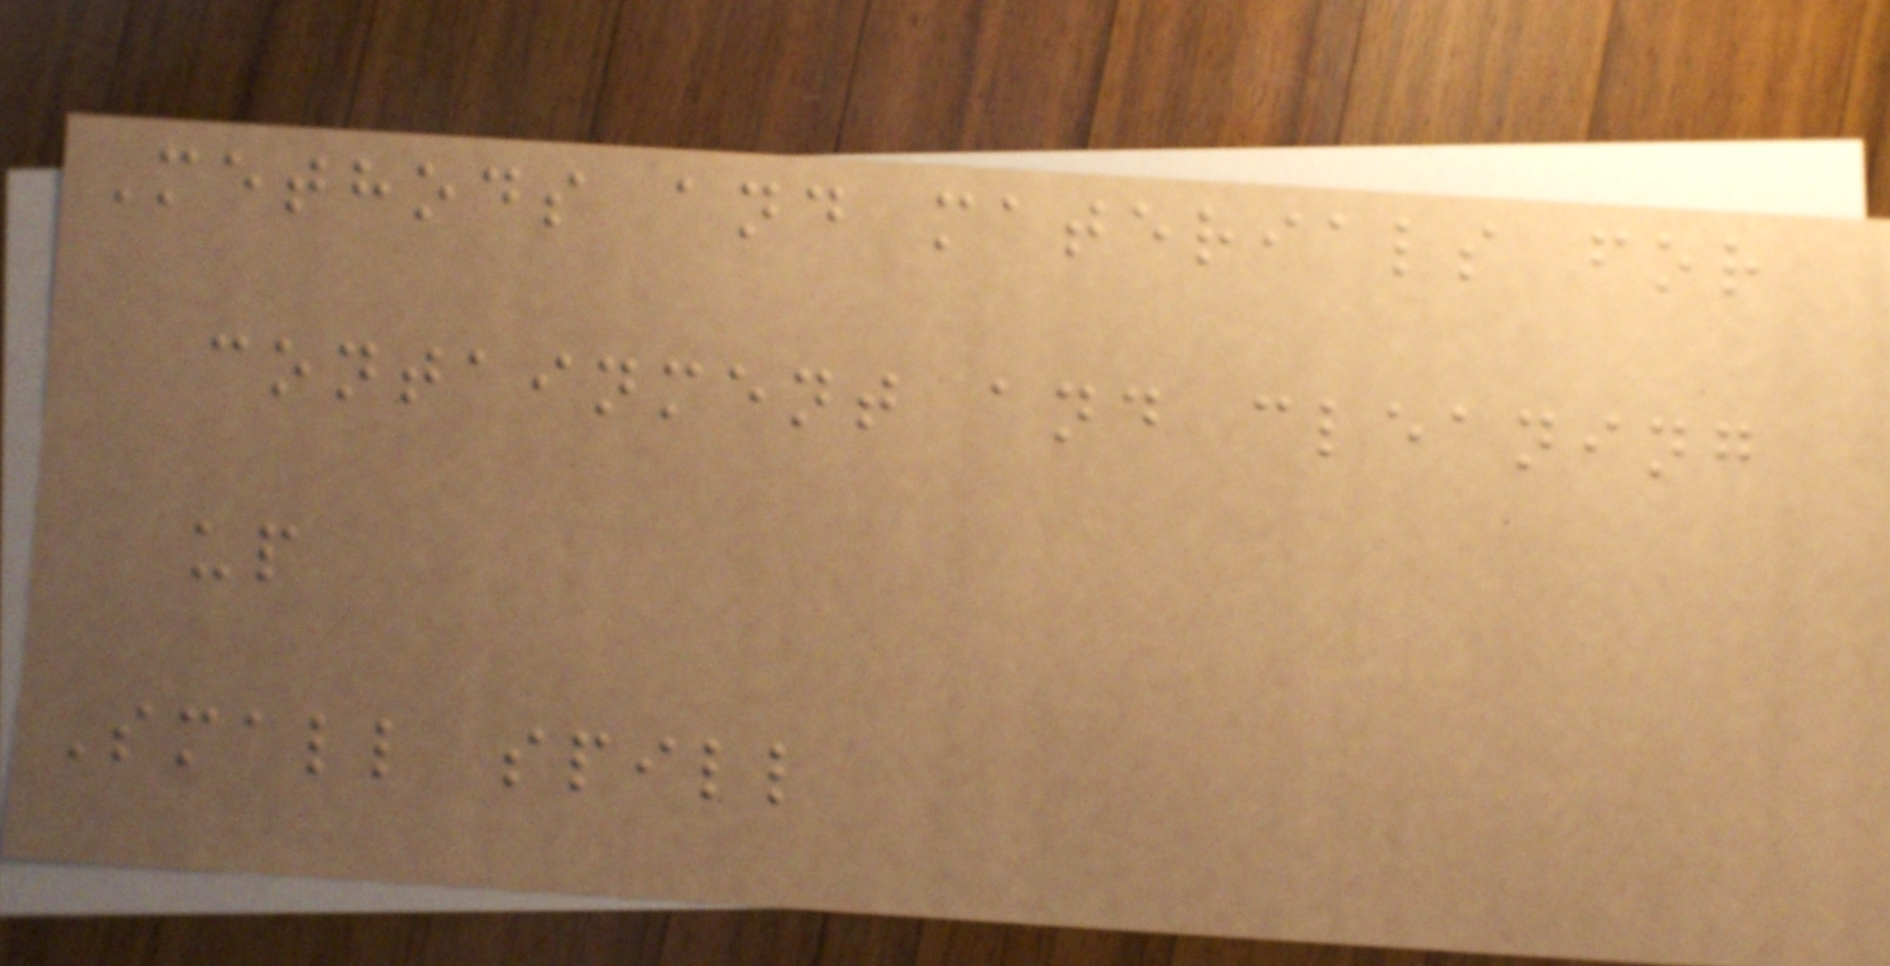Methods and materials for
containment and cleaning
up
Small spill
